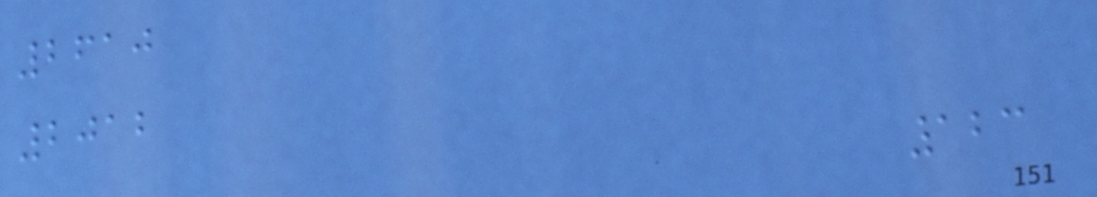2610
2012
123
